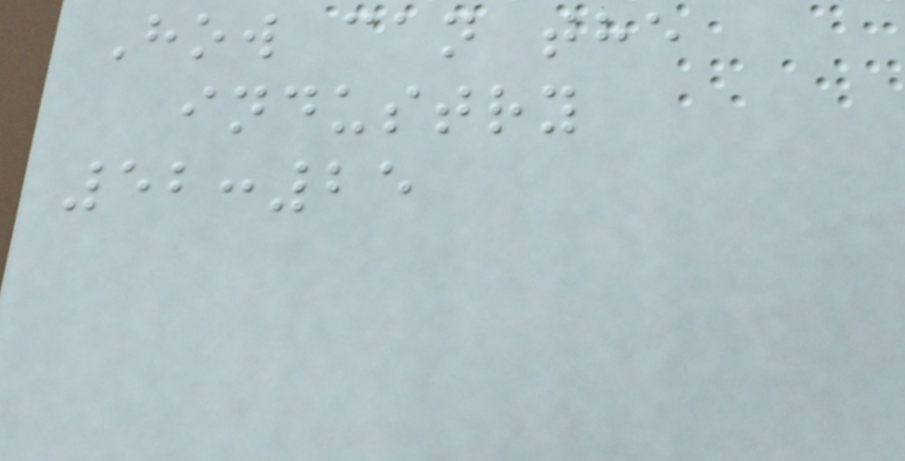How can the
industry
52:25
